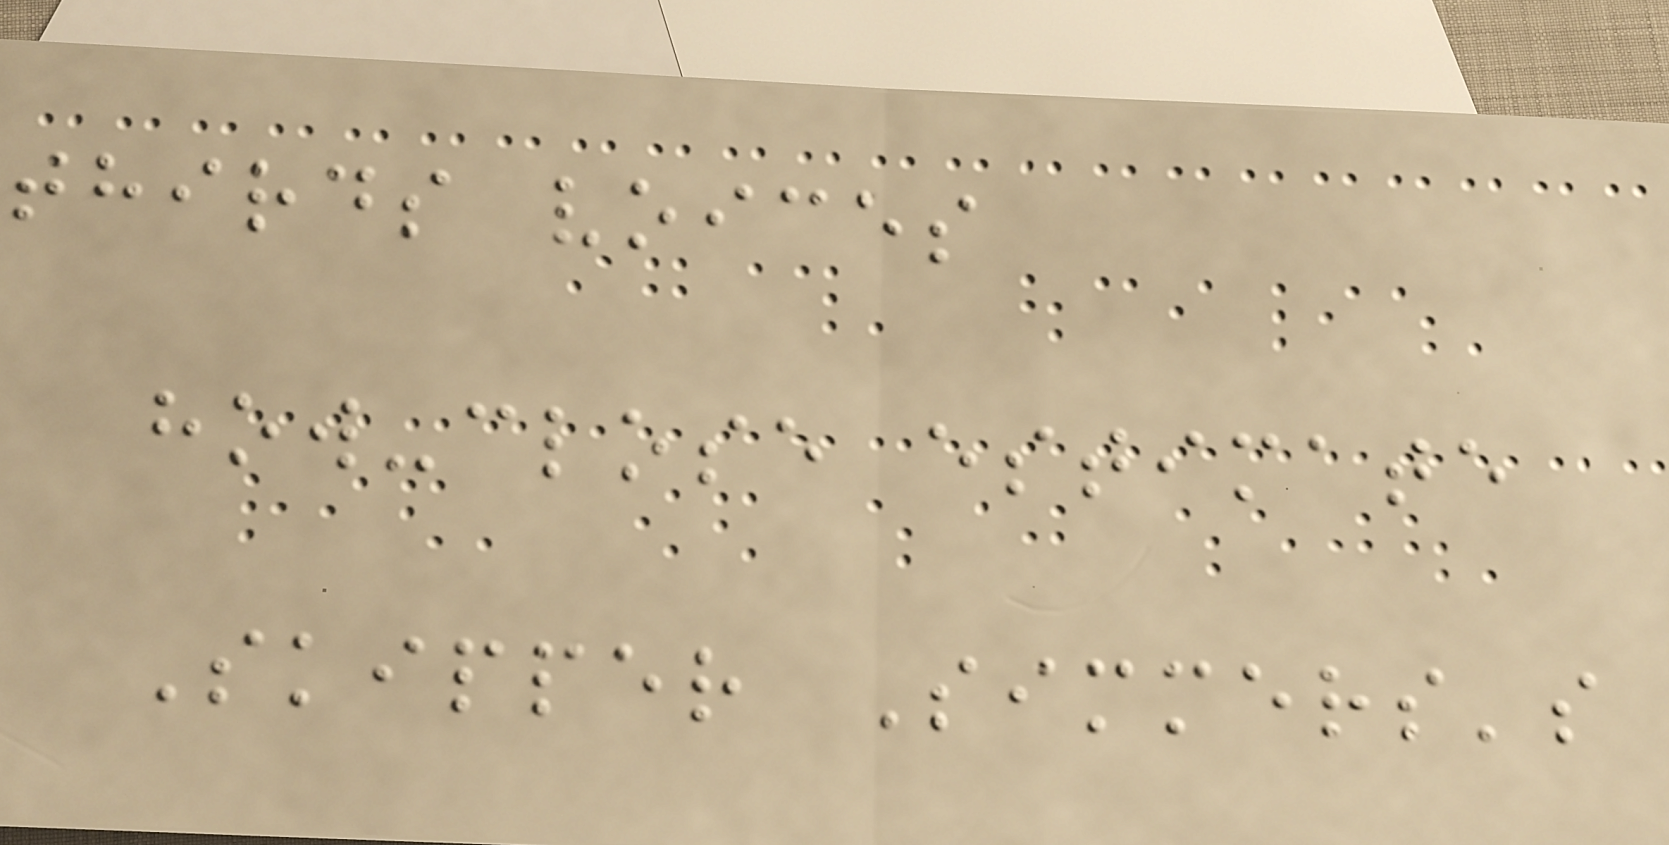thirds voices
how-close estimate
Skipper Simmers's
